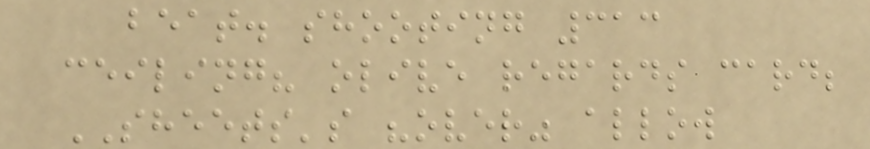beat. shooting 313
ceiling? olive regards card;
SHEETS's "over" allow
